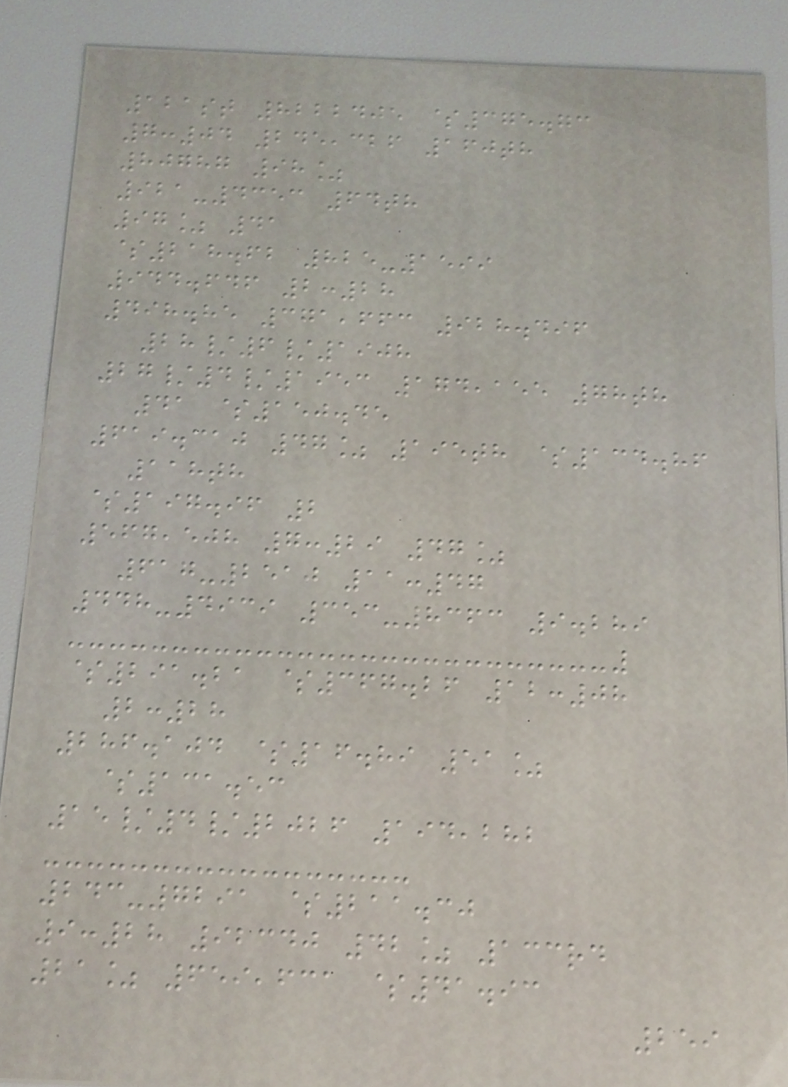121st 8222405 $375.73
7:04 245,326 160th
80787 98%
921-4353 64th
97% 41
$218.62 825-1599
944.646 2:28
498.85 371,663 928.496
28/6/1908
27/4/1953 174,155 78th
41 $150.45
619.310 47% 195th $134.86
118th
$197.96 2
567,508 7:29 47%
617-2510 11:47
448-4939 353-8363 9.289
$291.21 $367.26 12:08
2:28
286.104 $16.89 51%
$131.53
15/4/2026 194,282
243-7291 $211.30
9:28 92340 42% 133rd
21% 659,631 $41.93
259
